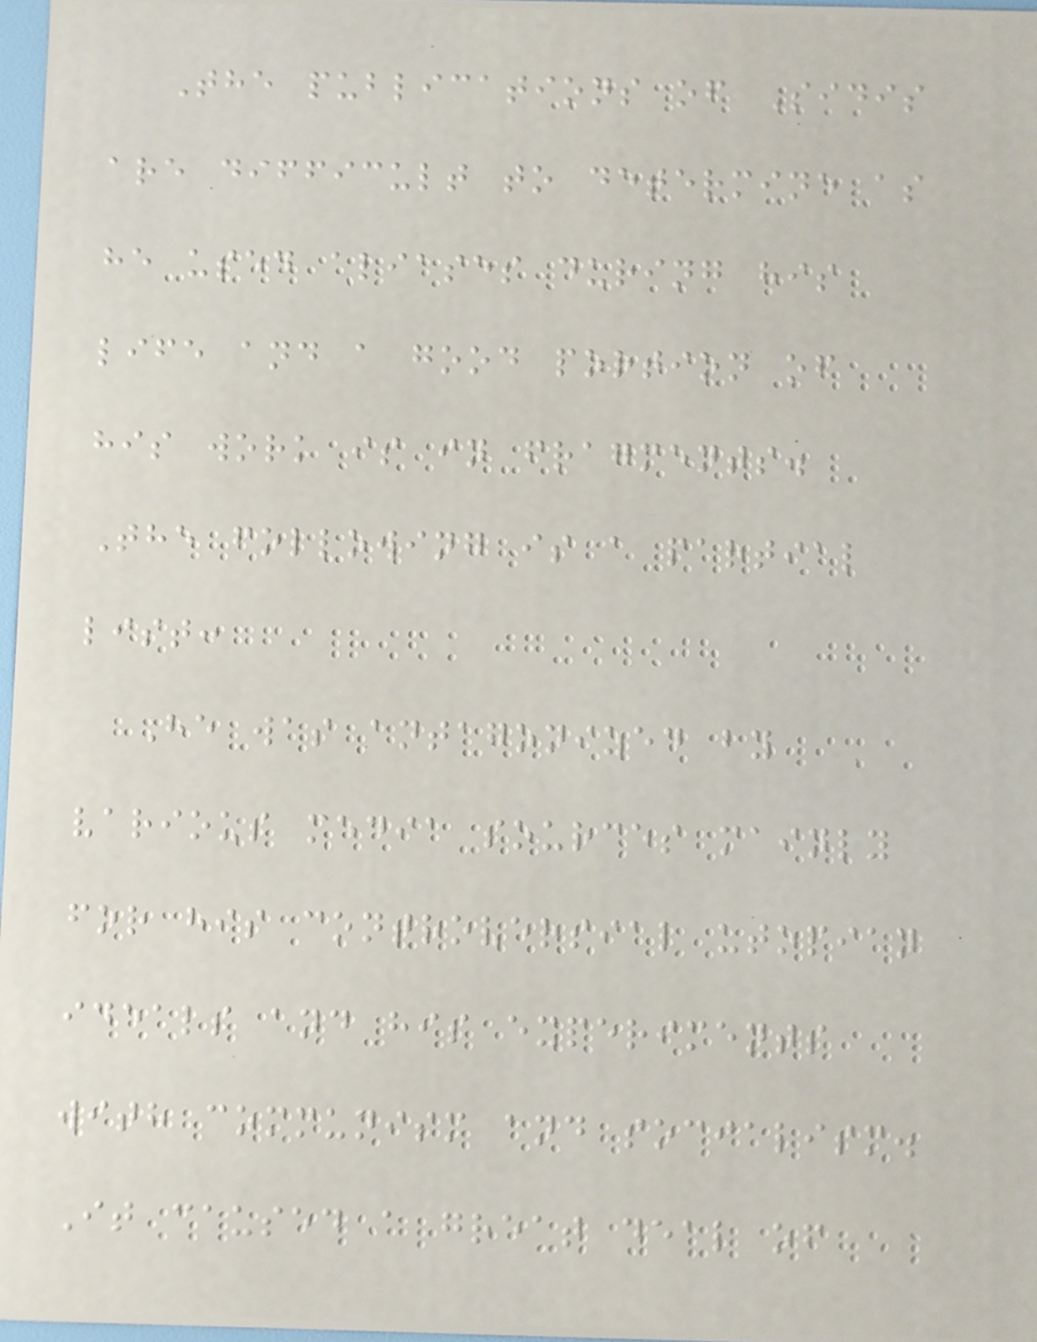The publications of Sidis
are difficult to determine as
he used aliases during his
life and a good portion of
his work is in fragments.
The following is a partial
list:
He was antagonized by
various media sources mainly
for his controversial utopian
ideals and his experiments
with communism and socialism.
It caused a great deal of
